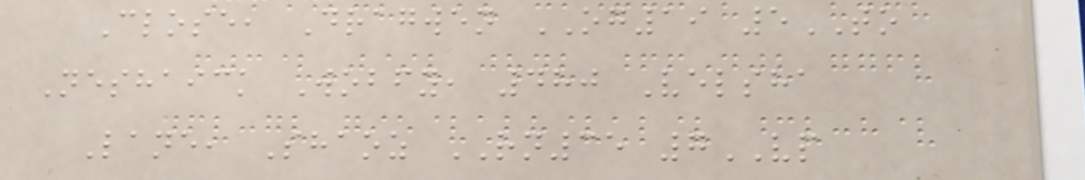Close, Dragwen OG19 5TO
Neshaick Wobfy, 480 Velsha
Lane, Shaoz RN35 7VP
